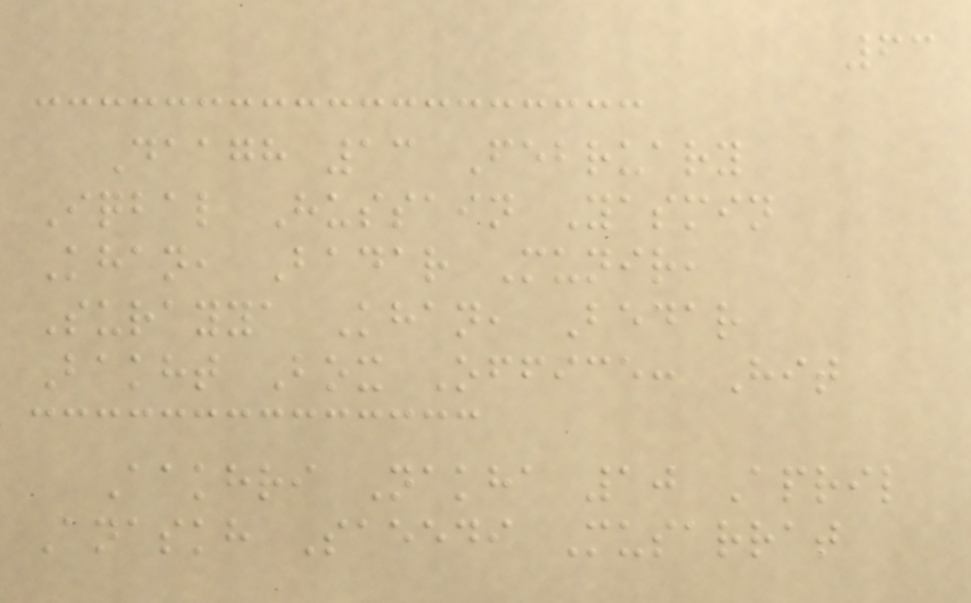63
Daagh 13 February
Iqbal Hussain Yasmin
Khan, Badar Munir,
Surayya Khan, Bedar
Bakht Box Office: Hit
Aakhri Nakha 10 April
Anaskh Saeedi Musarrat
